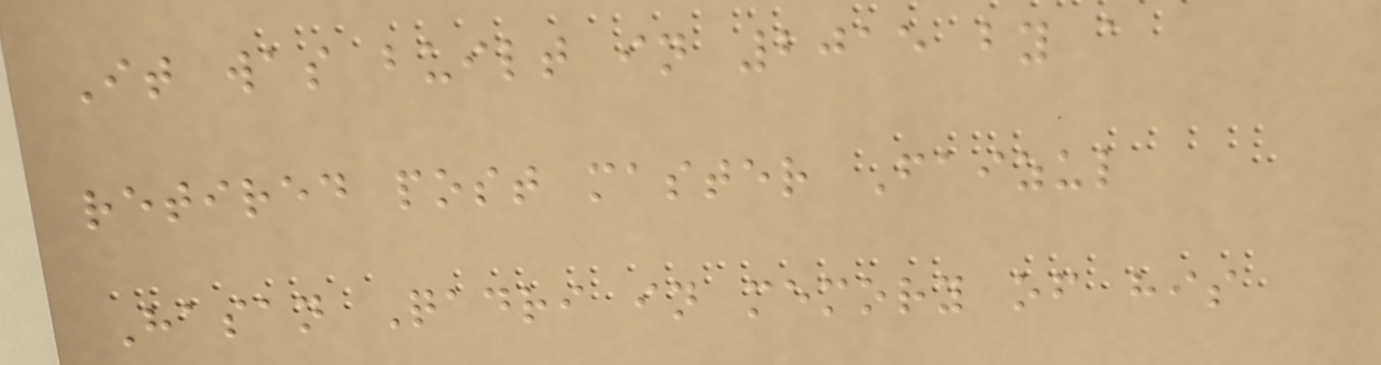It was built in 2015 by a
retired post master Faizul
Hasan Qadri in memory of his
